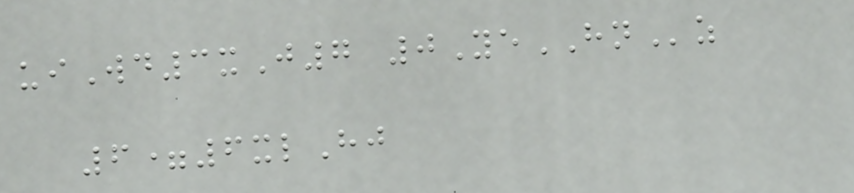uiWd3xJ7 0YeHNz
6=6xlHj
